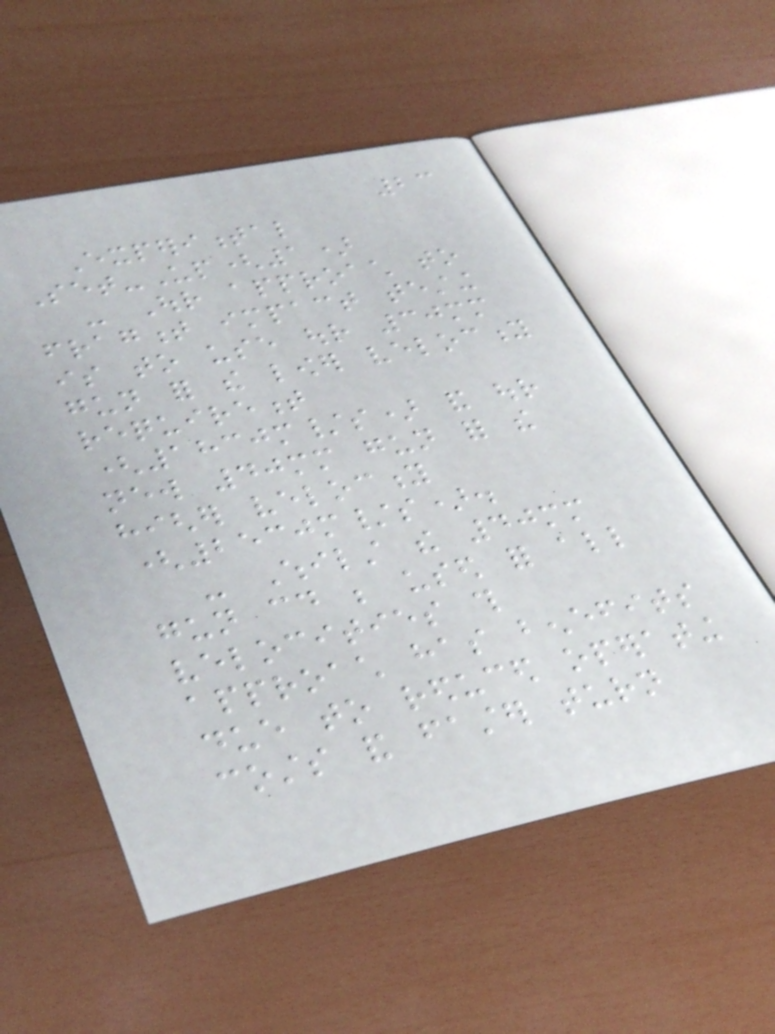23
Experimental
Set-Up(1)
- Our approach to
fragment impact testing
is to use our 30mm
gun for the lower velocity
requirement
(1830m/s) and our
new 40mm gun for the
higher velocity
(2530m/s).
- Whilst the 40mm
gun could be used for all
velocities this
approach has benefits
due to reduced operating
costs and faster turn
